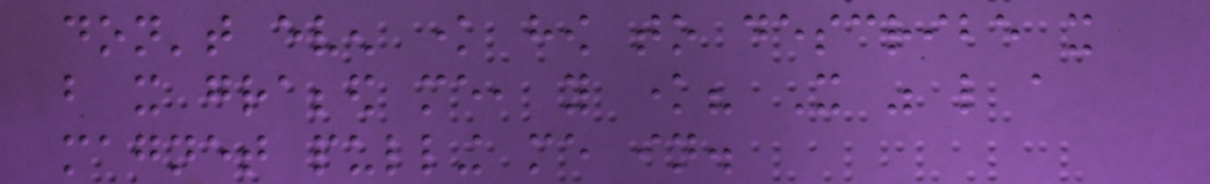don't even know how to describe it
but it grabbed me, you know? It was like a
magnet pulling me in.
